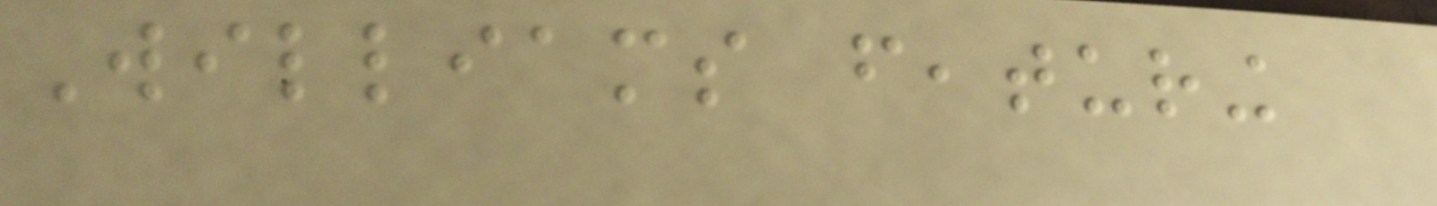Williams featuring
